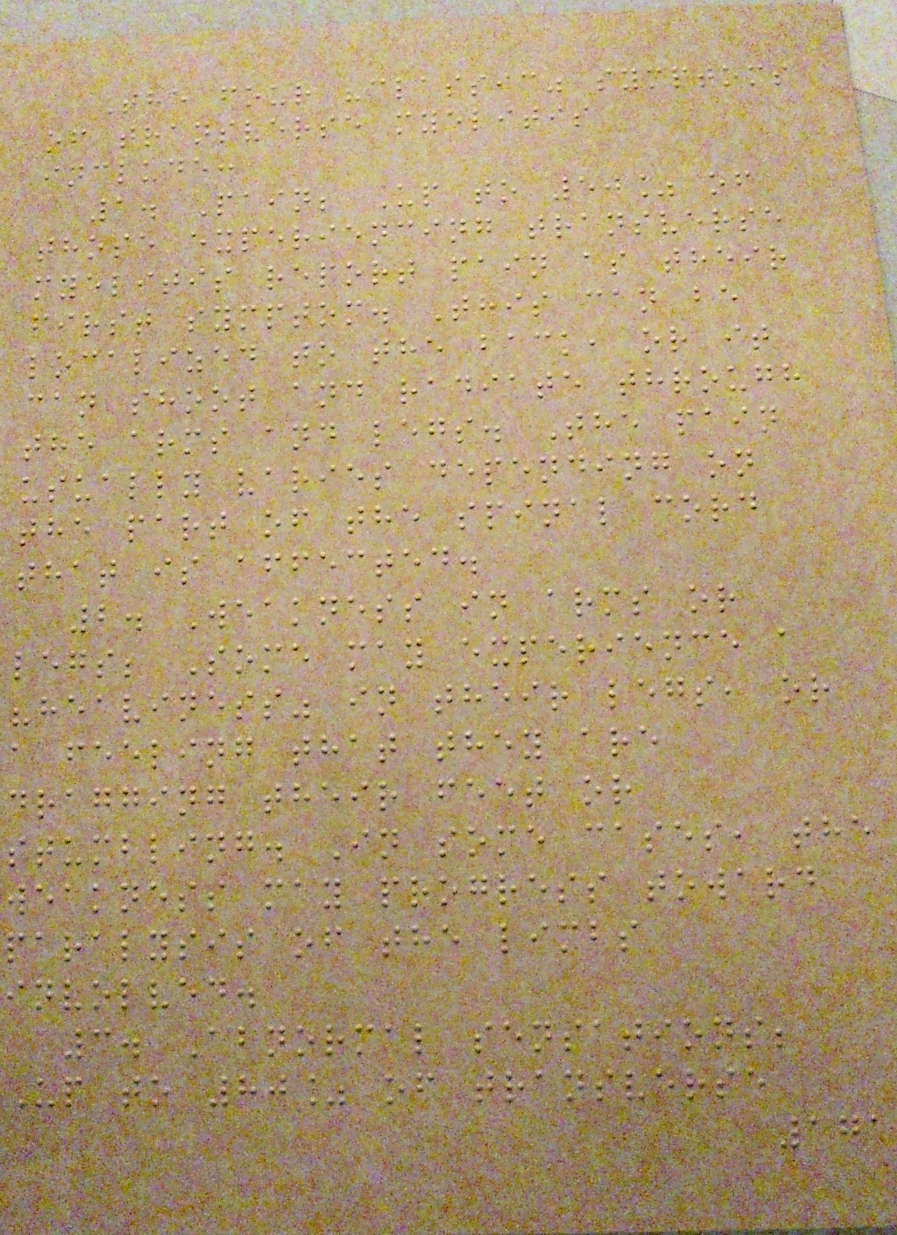The four "classic" symptoms
of transverse myelitis
include:
1. Pain; Up to 50% of
those experiencing transverse
myelitis report pain as their
first symptom. This can be
localized to the back, or it
can shoot and radiate through
the arms and legs. The pain
usually varies depending on
the part of the spinal cord
that is affected.
2. Weakness in arms or
legs; Some may experience a
"heaviness" in their legs, or
a feeling that they are
dragging their feet or
stumbling. In some cases, the
weakness may progress toward
paralysis of the limbs
involved.
3. Abnormal sensations;
Up to 80% of transverse
171
